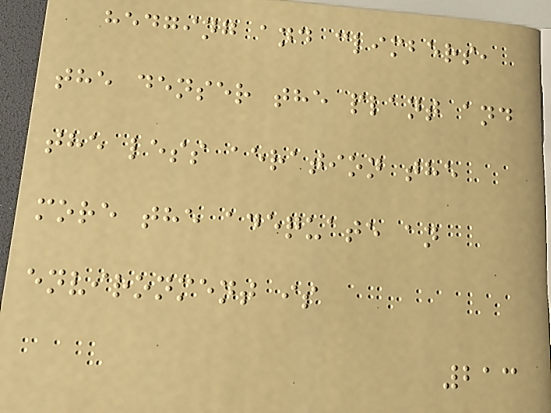hedging and climbers,
the denser the plant and
the less aeration the
more the adequate an
environment is
213
